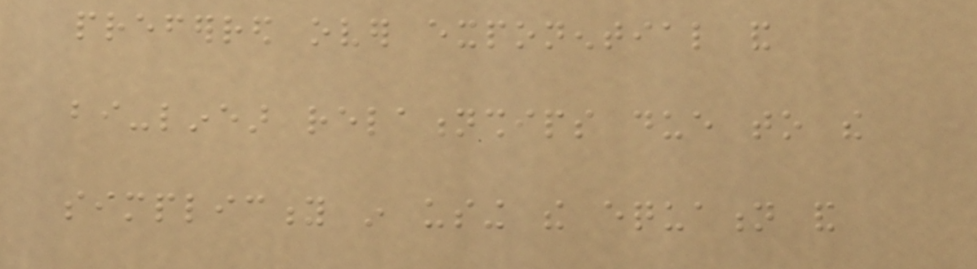preferred over exponential and
bi-linear relationships due to the
simplicity in using the equation and
